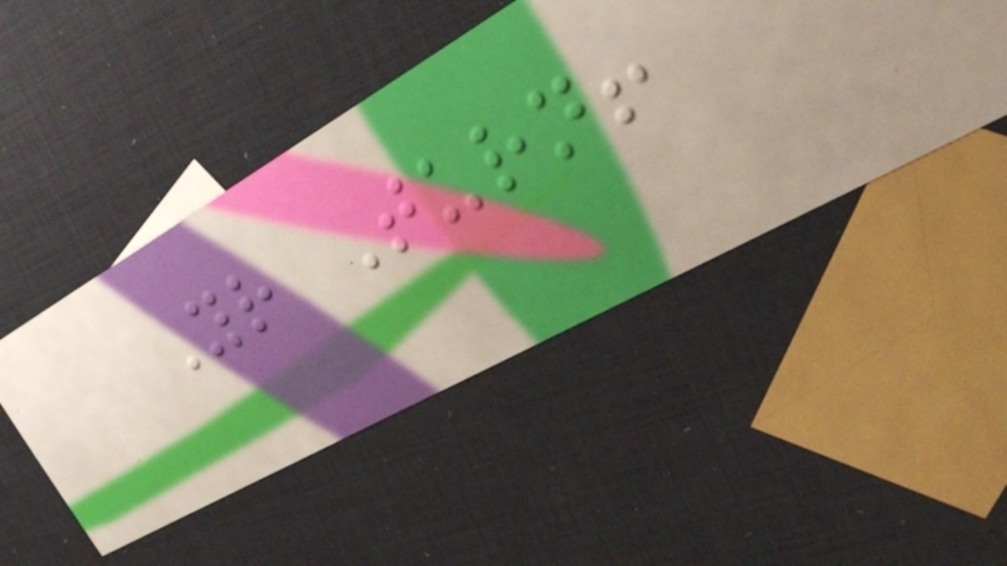Your Turn!
